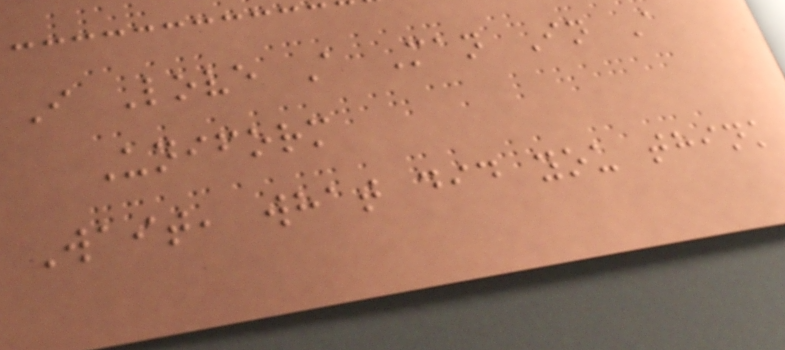I Love A Man In A
Uniform
Wait, what did you think
